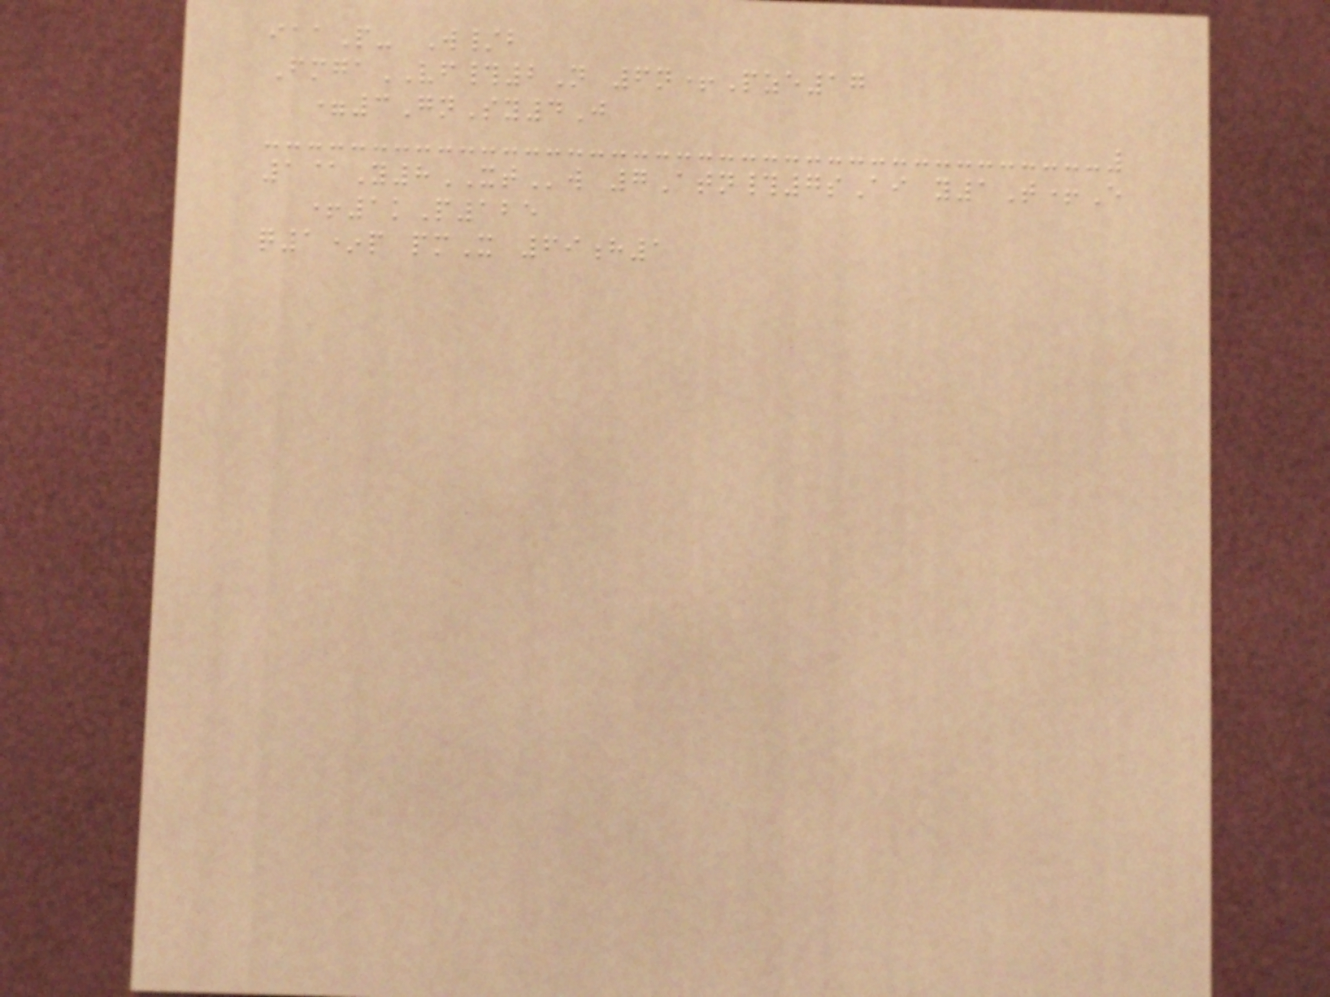iaaP- W/b
FmgaVF#2N 6n+Pze17
=3GnSy4J
1@Y8XTw 7Atn#7sAi y1T+E
+1kP125
q1*p pmX 69h1
